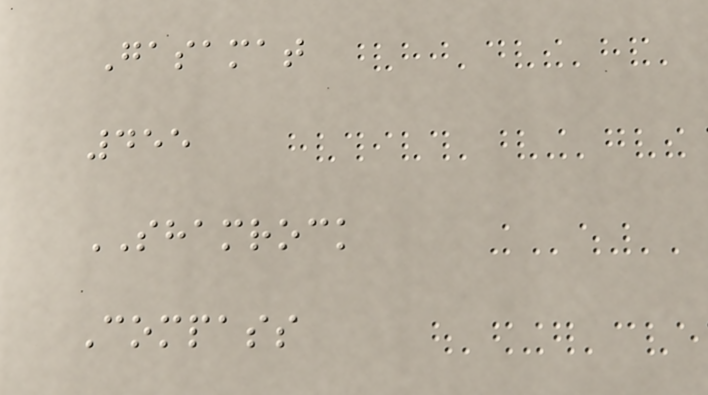Gasamat
455
SHAMROCK
Compass
